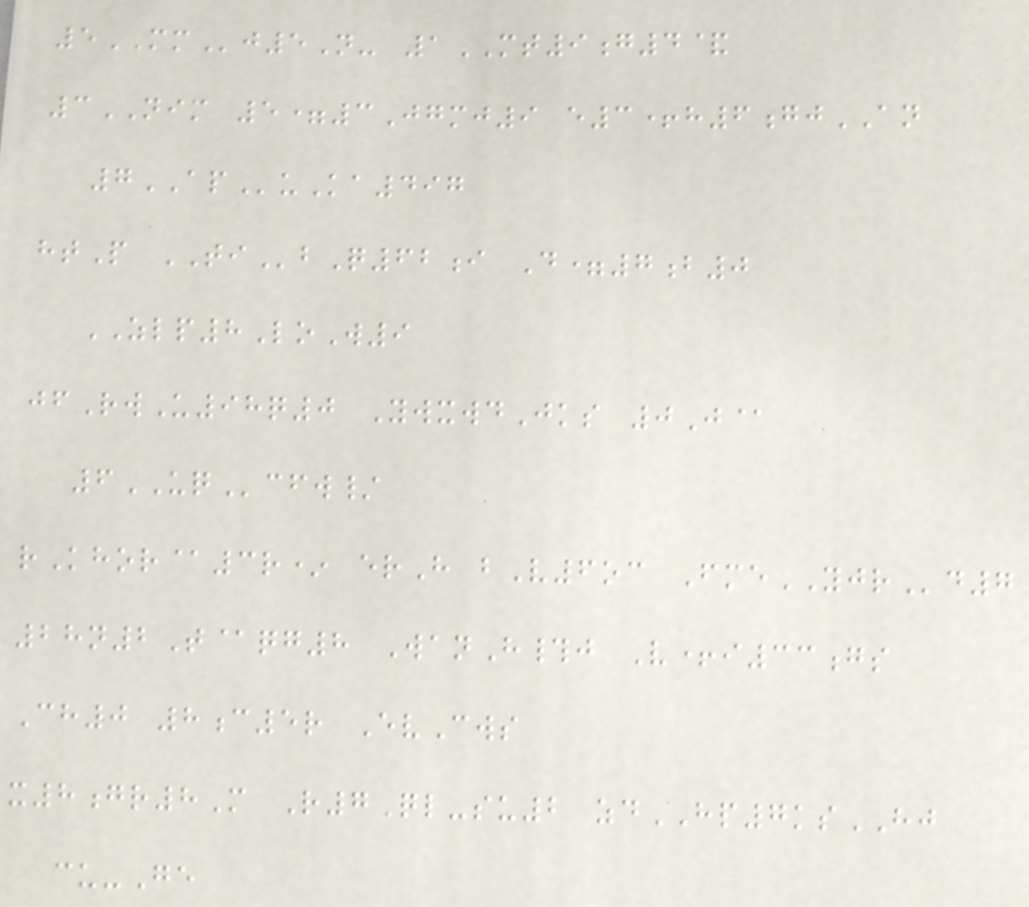5MMj5N- 1MT9g4&
3NIM 5=3Jgmj9 e3+h6gjAN
7APuKa497
htP TIbQ62i D=7b0
ZLP8LoW9
jfRwU98q0 YwxwdJks 0J@
6UQcfw/
rKhor@3r* erH bV6oc FmeYJRd7
28n2T@qg8 WanH#j V+i33gs
Ch0 8c5r EvCws
x8gr8M R7Ql-su2 zdHP7ksHJ
cu-Ge
